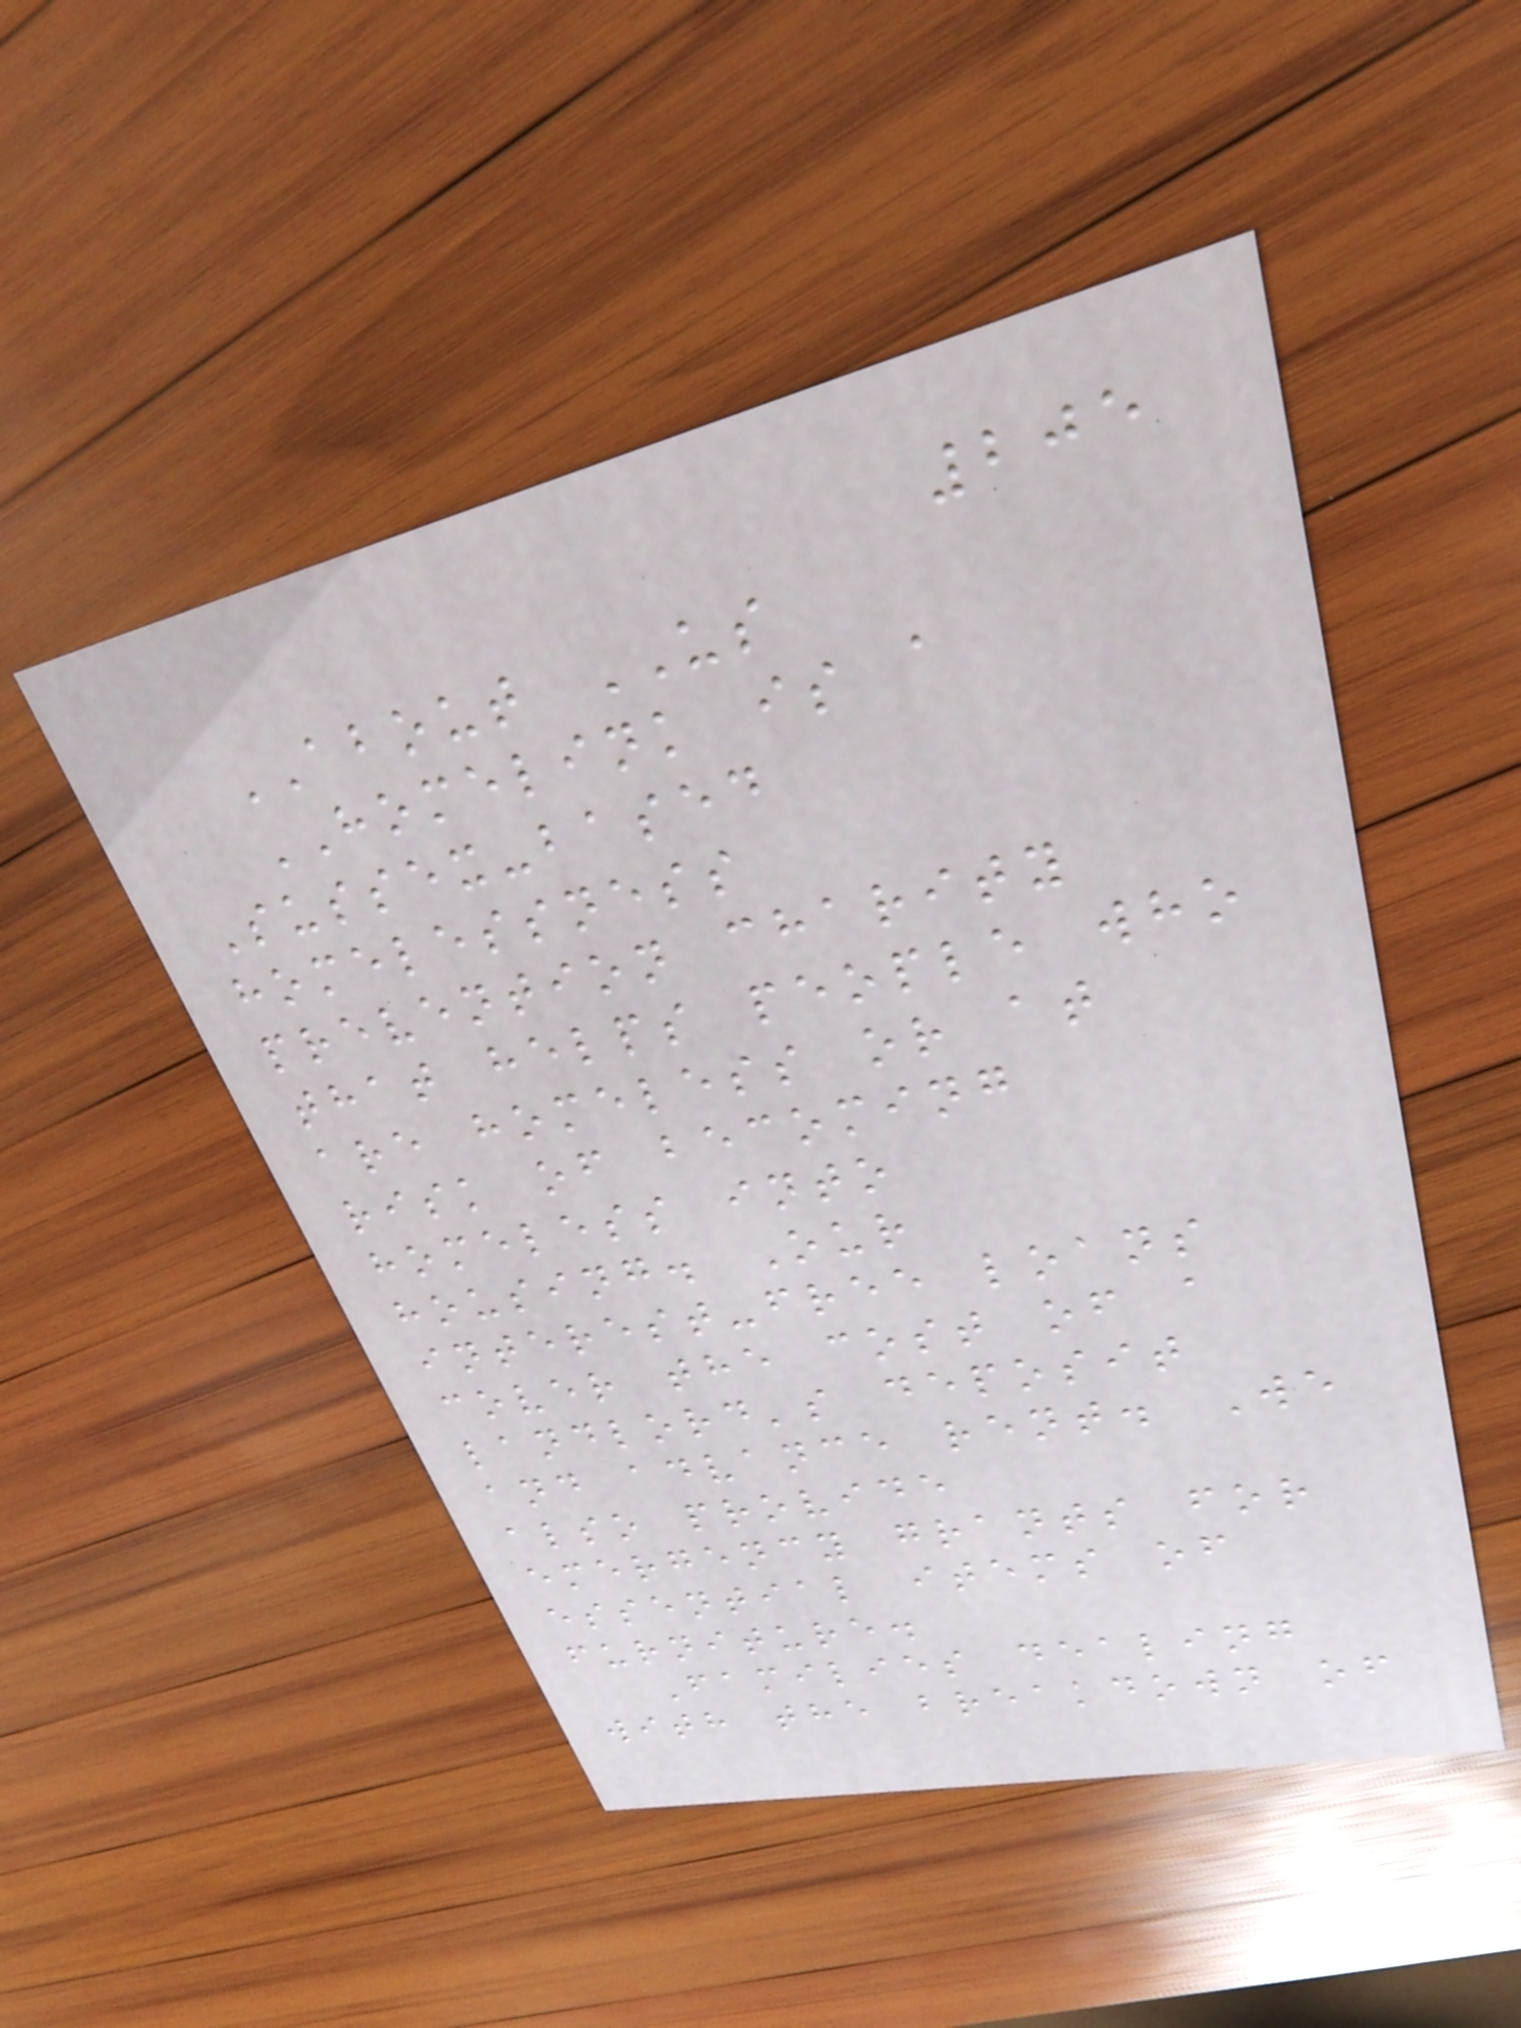205
ABOUT US
HOMELINK is a
Sussex-based
homelessness
prevention charity
that helps people who
are homeless or at
risk of becoming
homeless into
housing. Our
interest-free loans
cover the cost of a
landlord's deposit
and advance rent. We
also provide
emergency grants for
essential items of
furniture.
Families dealing
with the breakdown of
